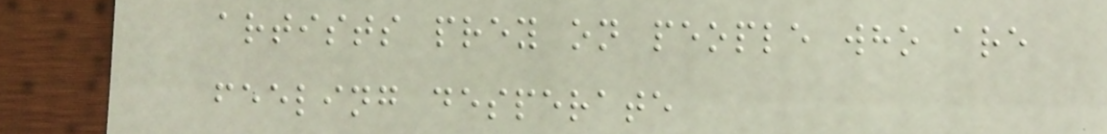artists prey on people who are
feeling desperate
